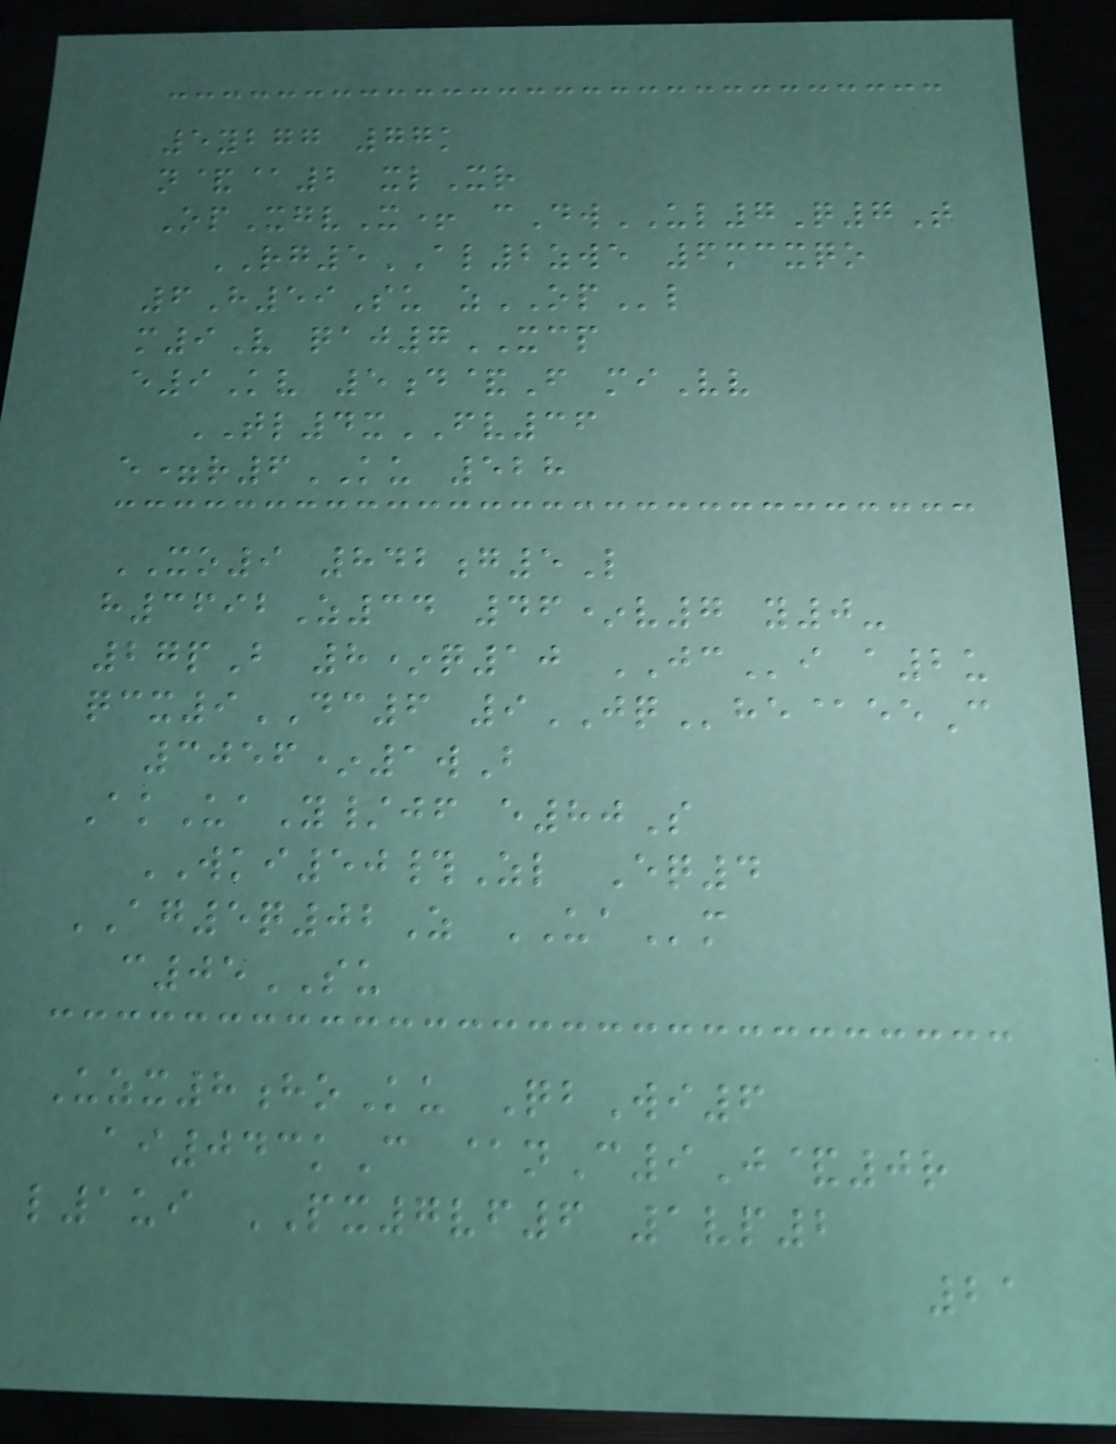5ybgg 77k
n&@2 xlXr
OpXgvX+ cDwUL7Q7T
RG5AL2zwe 6mcxqo
6H59Su zOPl
m9V qaj7XCP
e9Kv 5d&F miVv
TL4xFV36
e=r6KU 528
XO9 842g5L
h3692Z34 46*v7 y0-
27pB 8*q10 JCi a2u
qcx9DC6 9JQhe@eeC
3056*1wB
AkUaY/jf e80S
WKI50#Zl Eq4
AG5q02Z UAm
c05SU
Uzx8hoKu QbWi6
ai043kC @nC9J&0r
l1ui PX7vf6 1vp2
21
